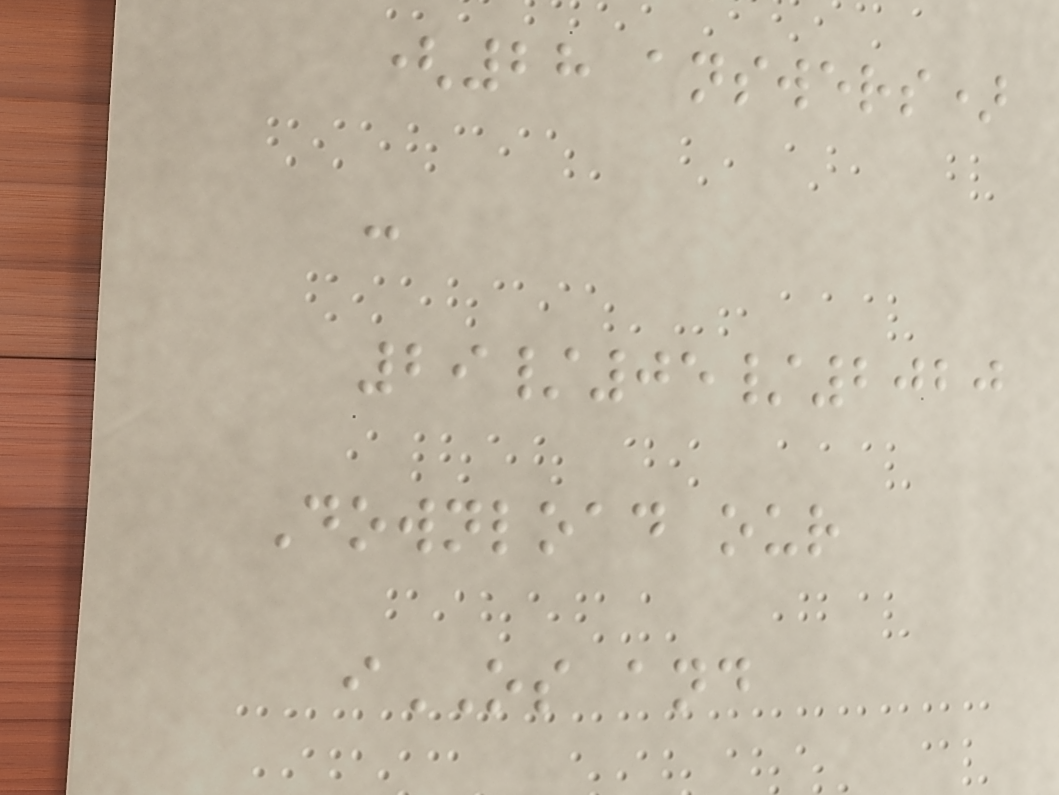(28 answers)
-
29/05/2020
Download our
iOS and
